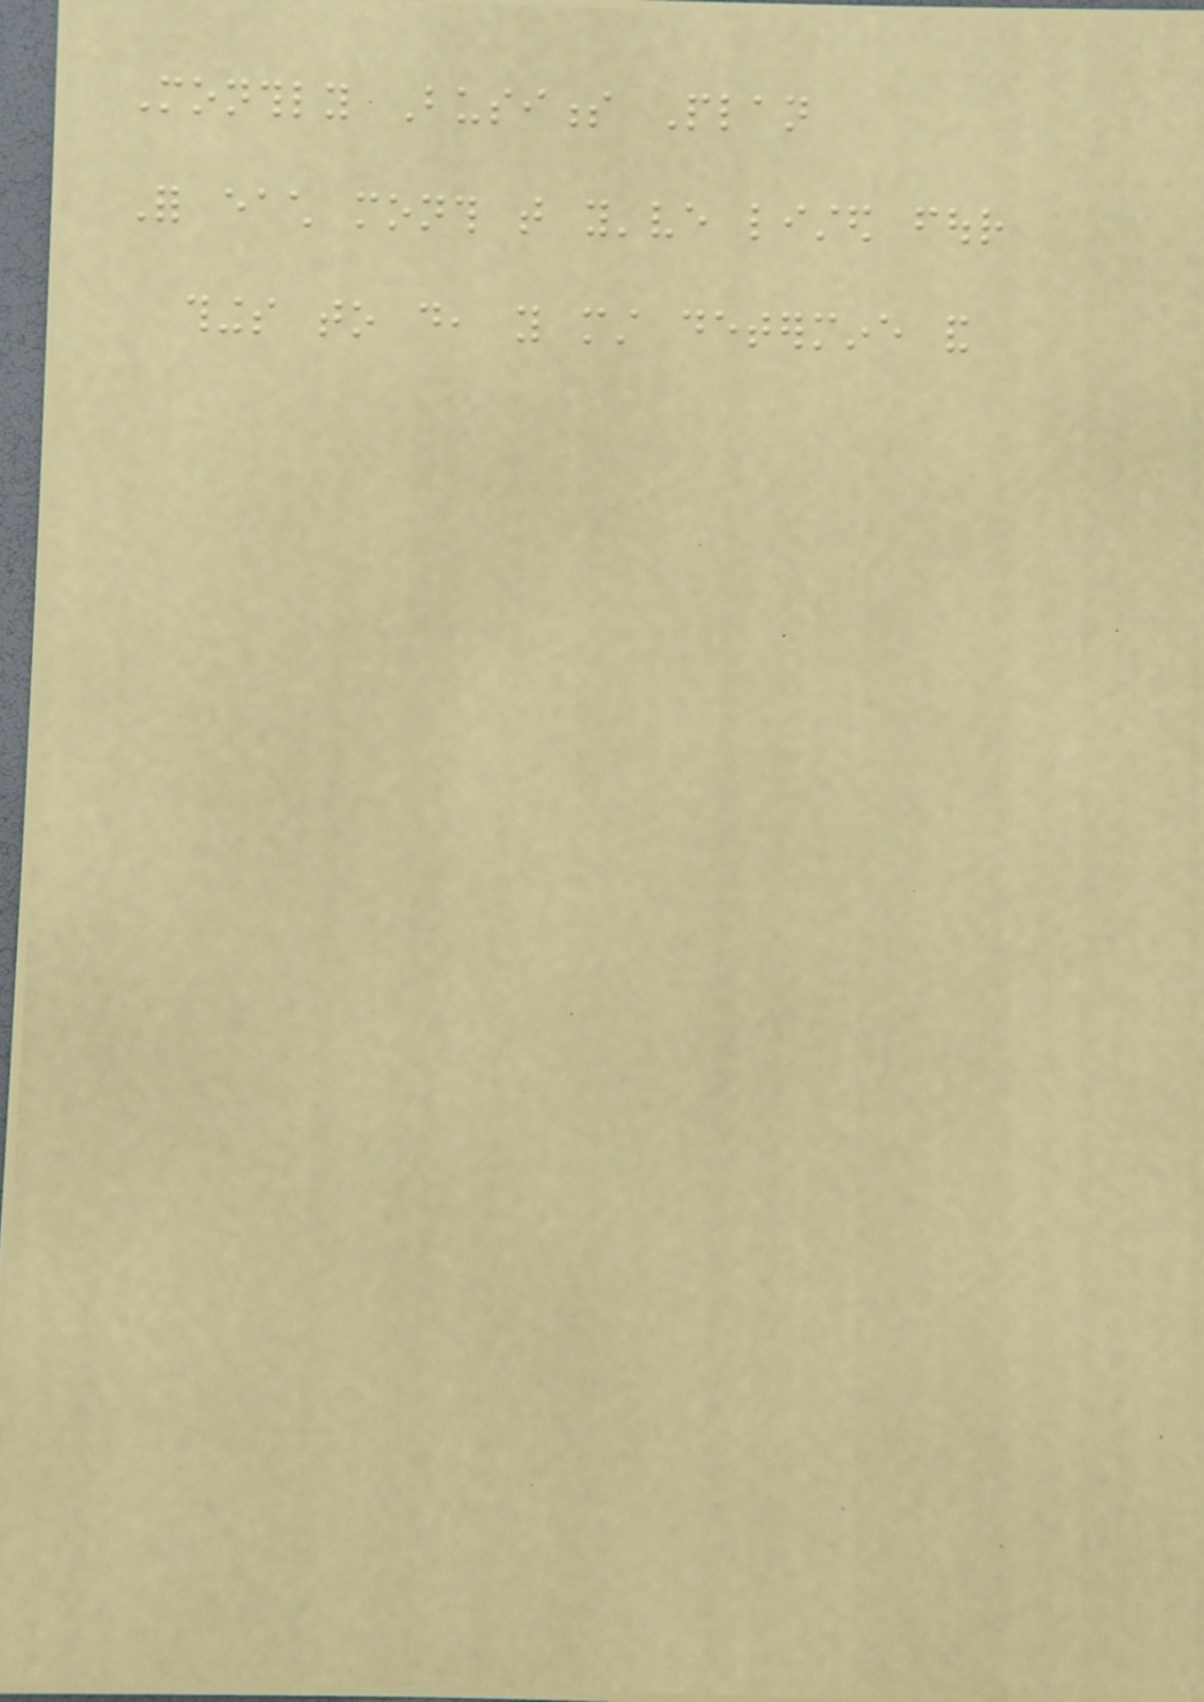Monthly Business Plan
For each month that you've listed four
things to do, you must determine and
